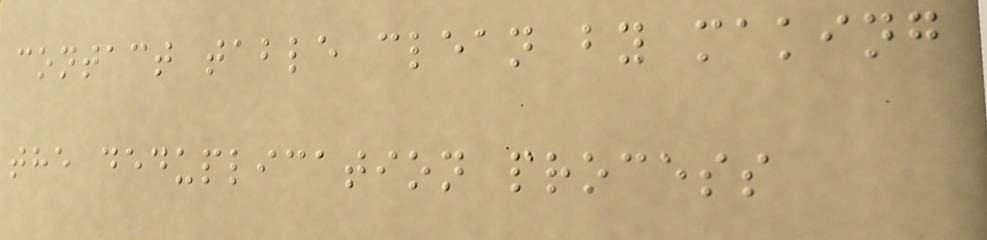contact table clean by making
the deduplication process
